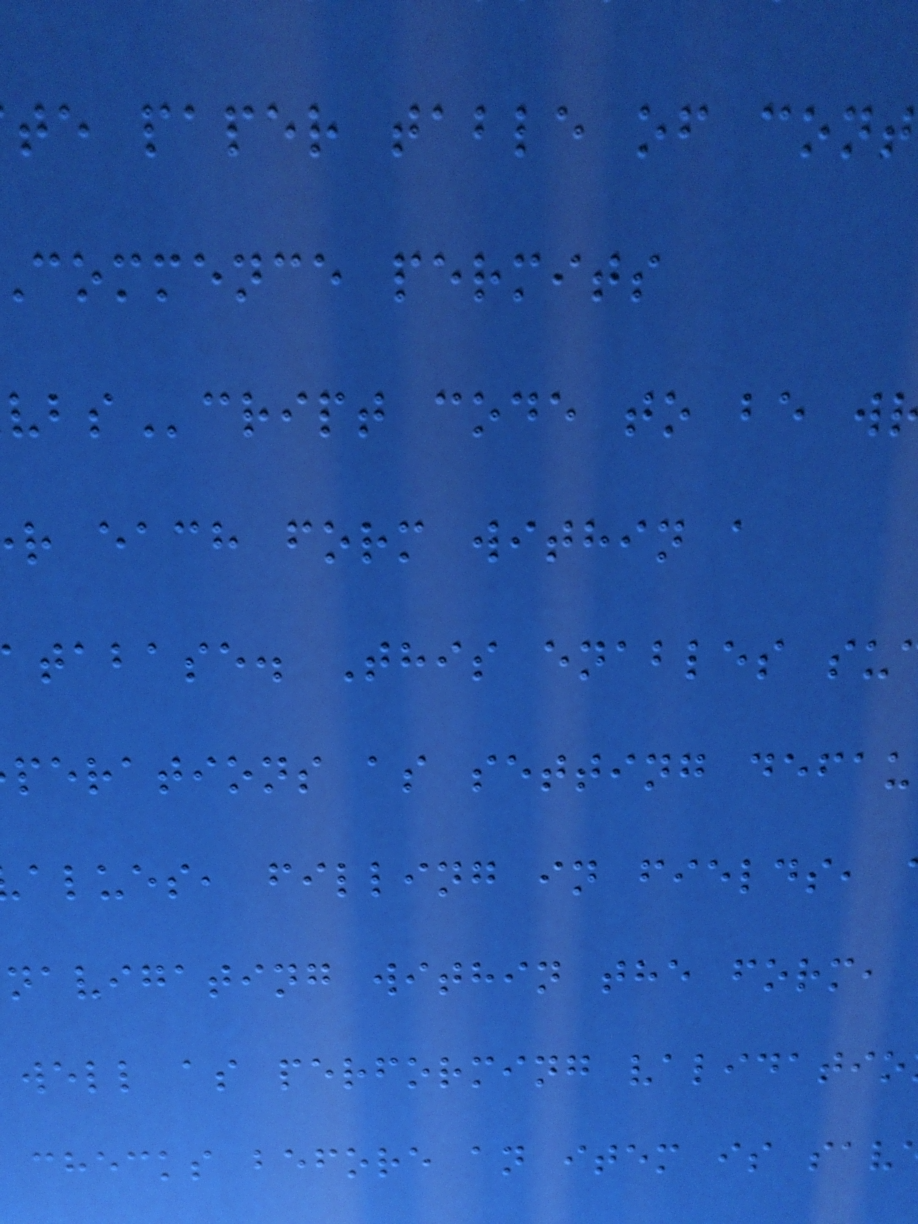te paper table of
commence permits
cript code to be w
r each form within a
tabase. This enables su
perations as setting defau
alues, filling in fields,
navigating within the form,
well as performing validatio
checks before an item is sav
